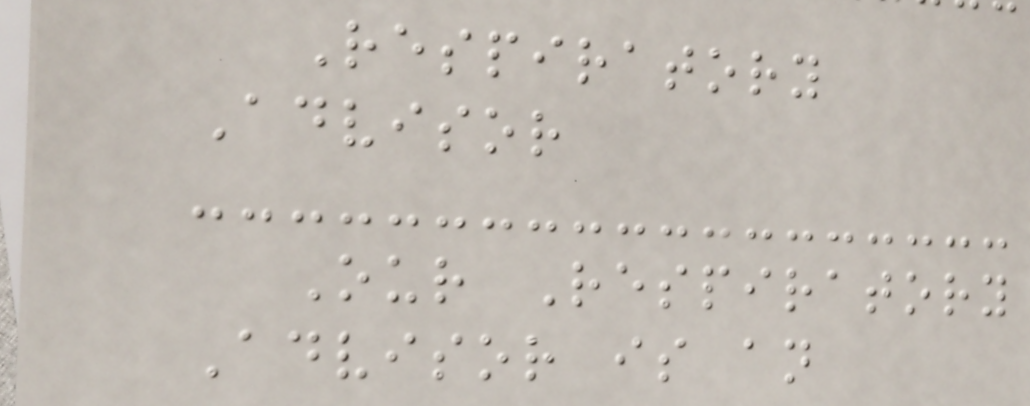Respiratory
Advisor
Our Respiratory
Advisor is an
